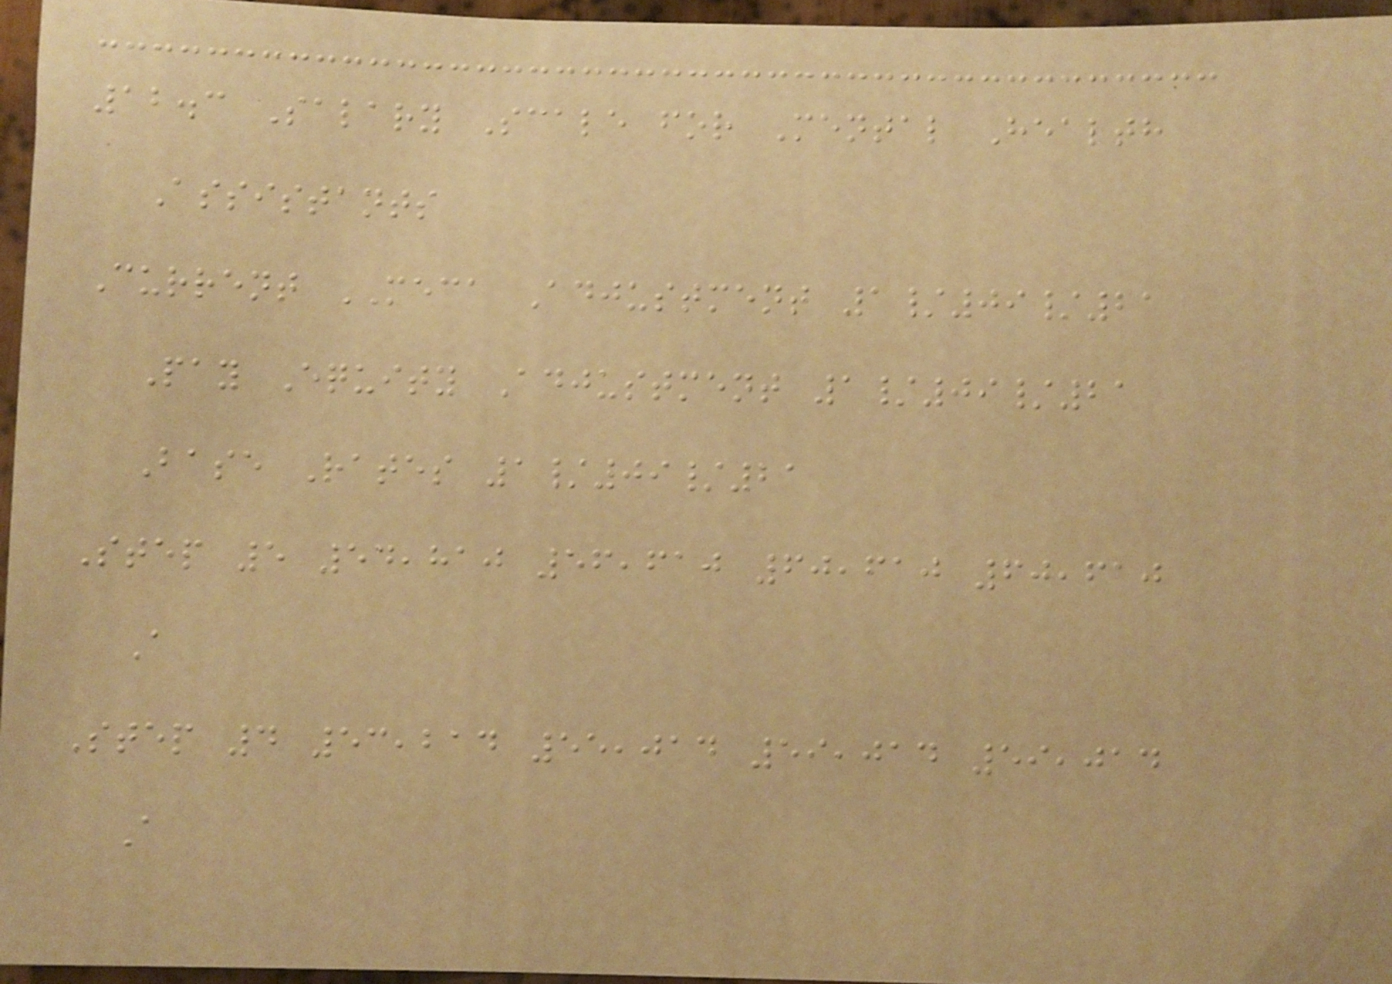12.3 Salary Scale for Mental Health
Assistants
Current MECA Adjustment 1/09/21
Pay Equity Adjustment 1/09/21
Base Rates 1/09/21
Step 5 54,810 56,610 60,610 60,610
A
Step 4 53,214 55,014 59,014 59,014
A
